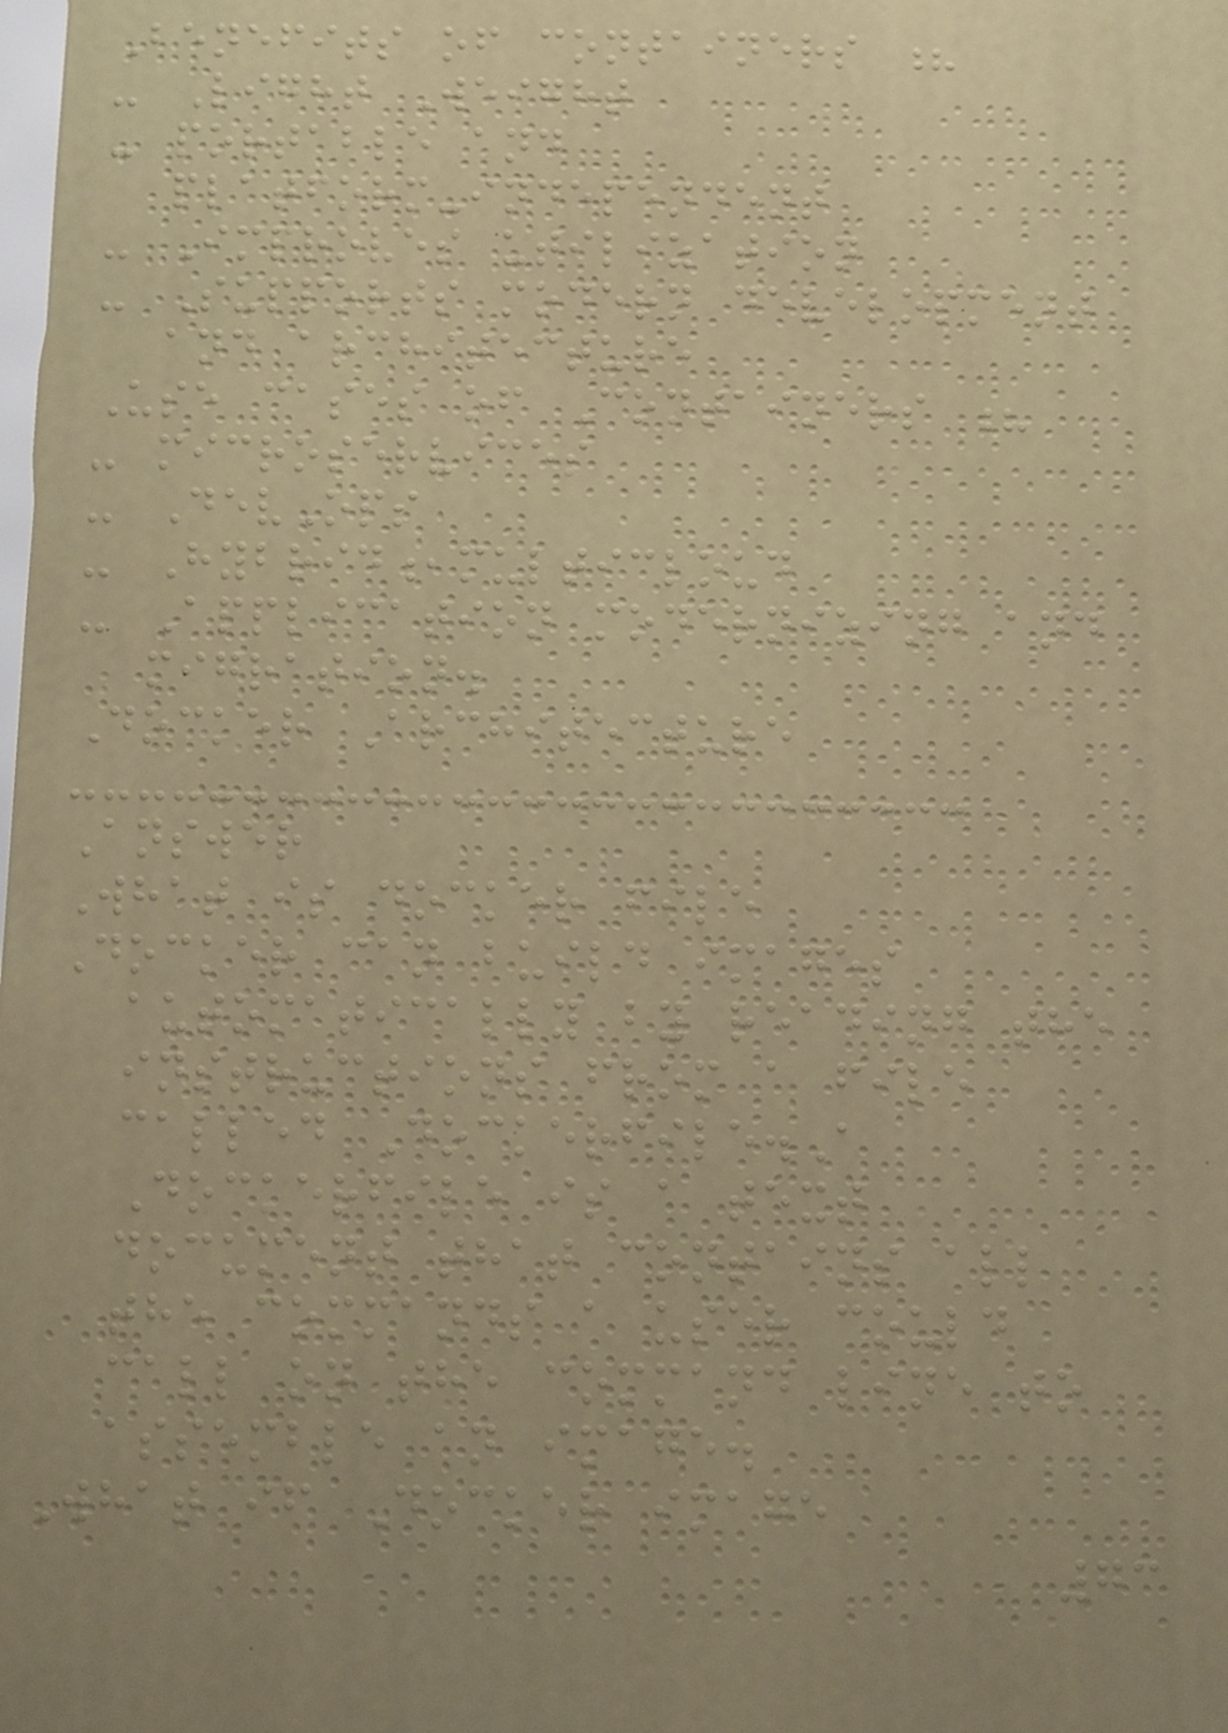Benefits of containers ?
- Light Weight
- portable and
platform-independent
- Improves utilization
- Supports modern development
and architecture
Use cases of Containers ?
- microservices
- DevOps
- Hybrid,multicloud
- Application modernizing and
migration.
Docker Architecture
Answer
What is docker file
Docker can build images
automatically by reading the
instructions from a file
called Dockerfile.A
Dockerfile is a text
document that contains all
the commands a user could
call on the command line to
assemble an image.
What if Docker image
73
